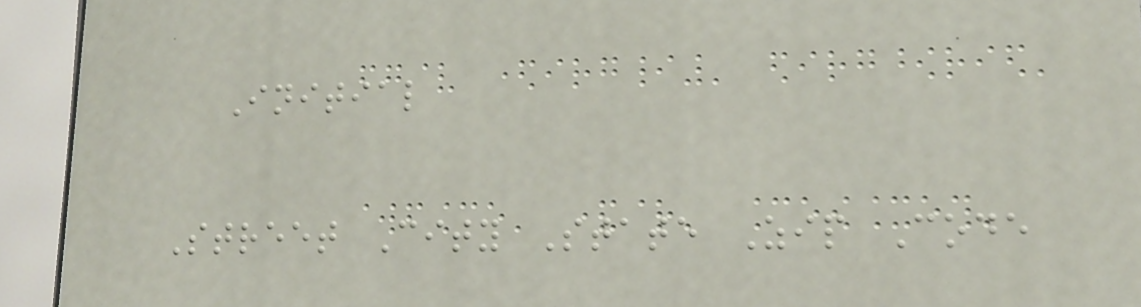Initial
Street City State Zip Code
